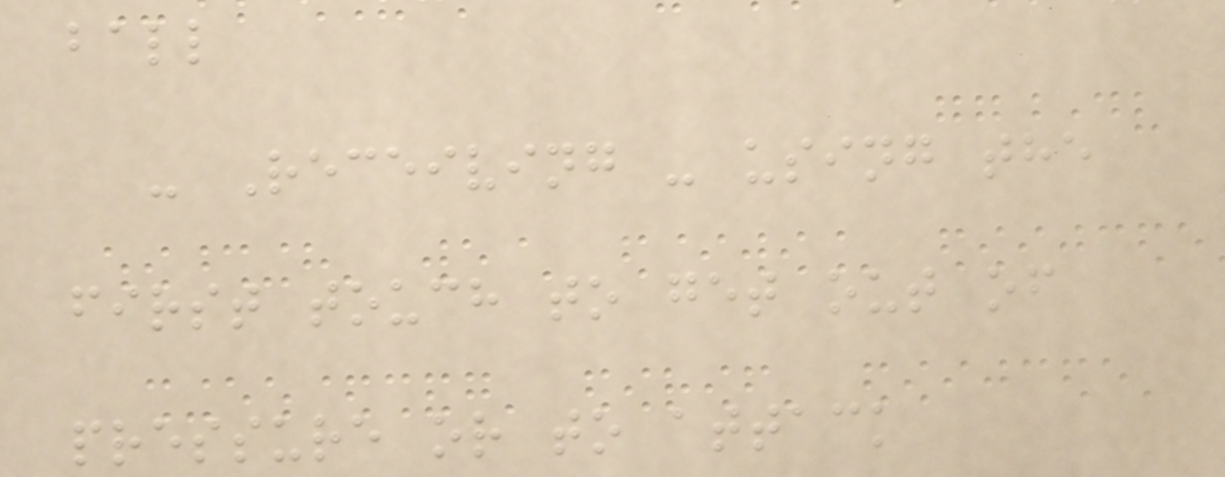ball
- Receiving - using the
first touch to get out of
pressure or to attack
